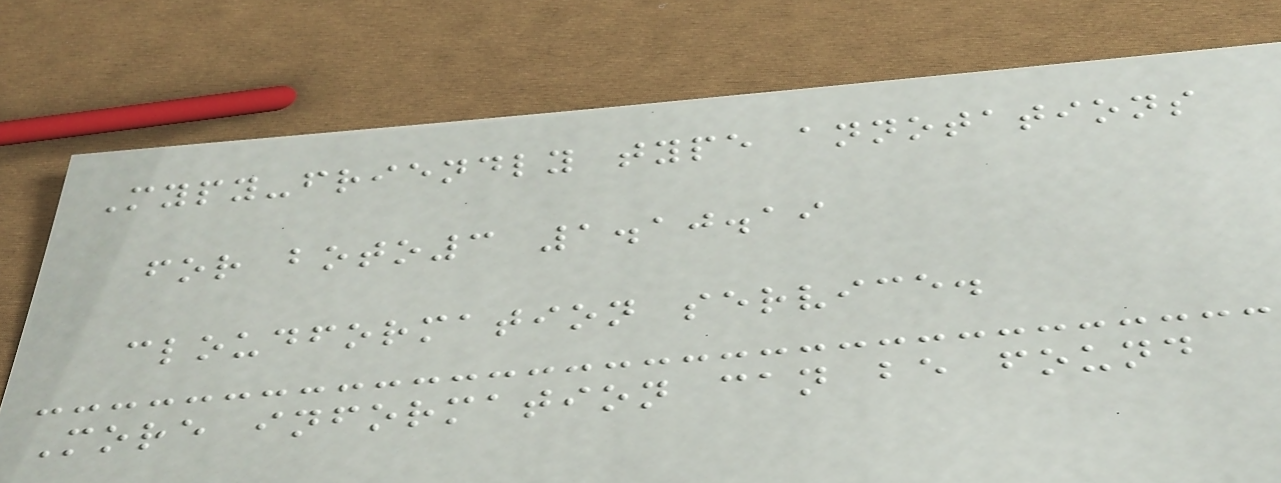Mypy-friendly type annotations
for boto3 1.10.19
cloudformation service.
More information can be found
